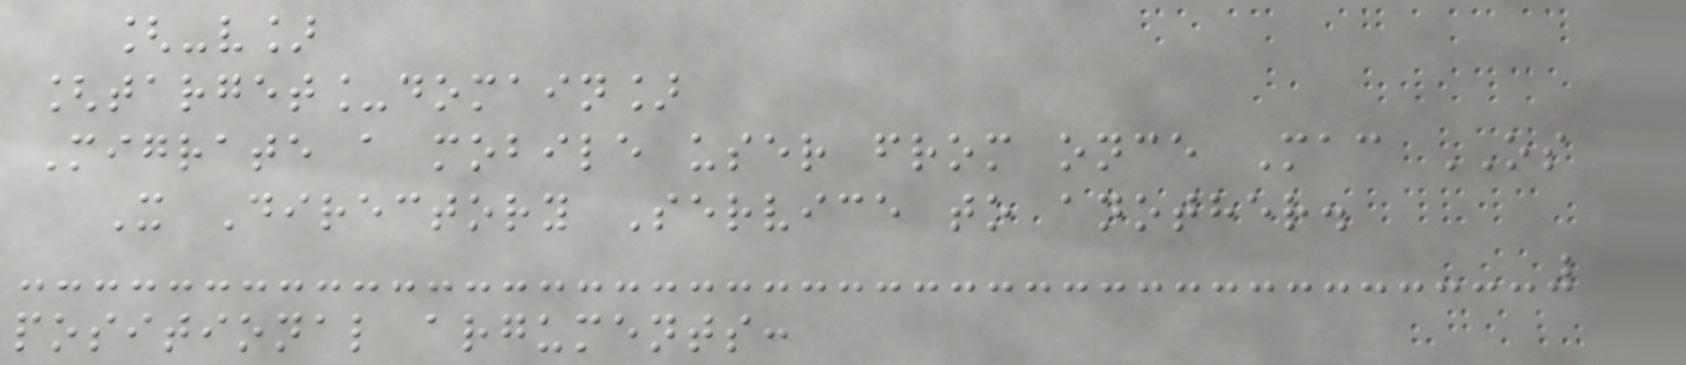[-v]
[target_domain]
Migrate a mobile user from once Mac OS
X Directory Service to another.
positional arguments:
